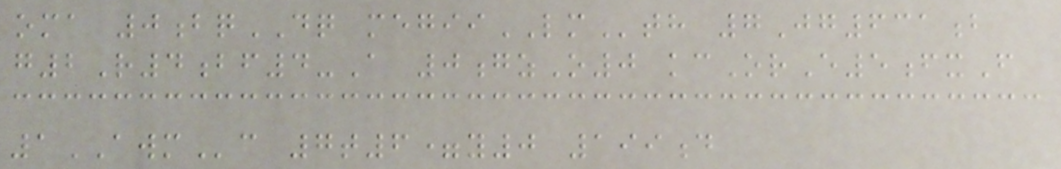oma 0bqDQ megiiLMth 7Jg631b
g2R4bf4-A 0gzO0 kcOrE5fxF
1AWMc 7t6=y0 199d
